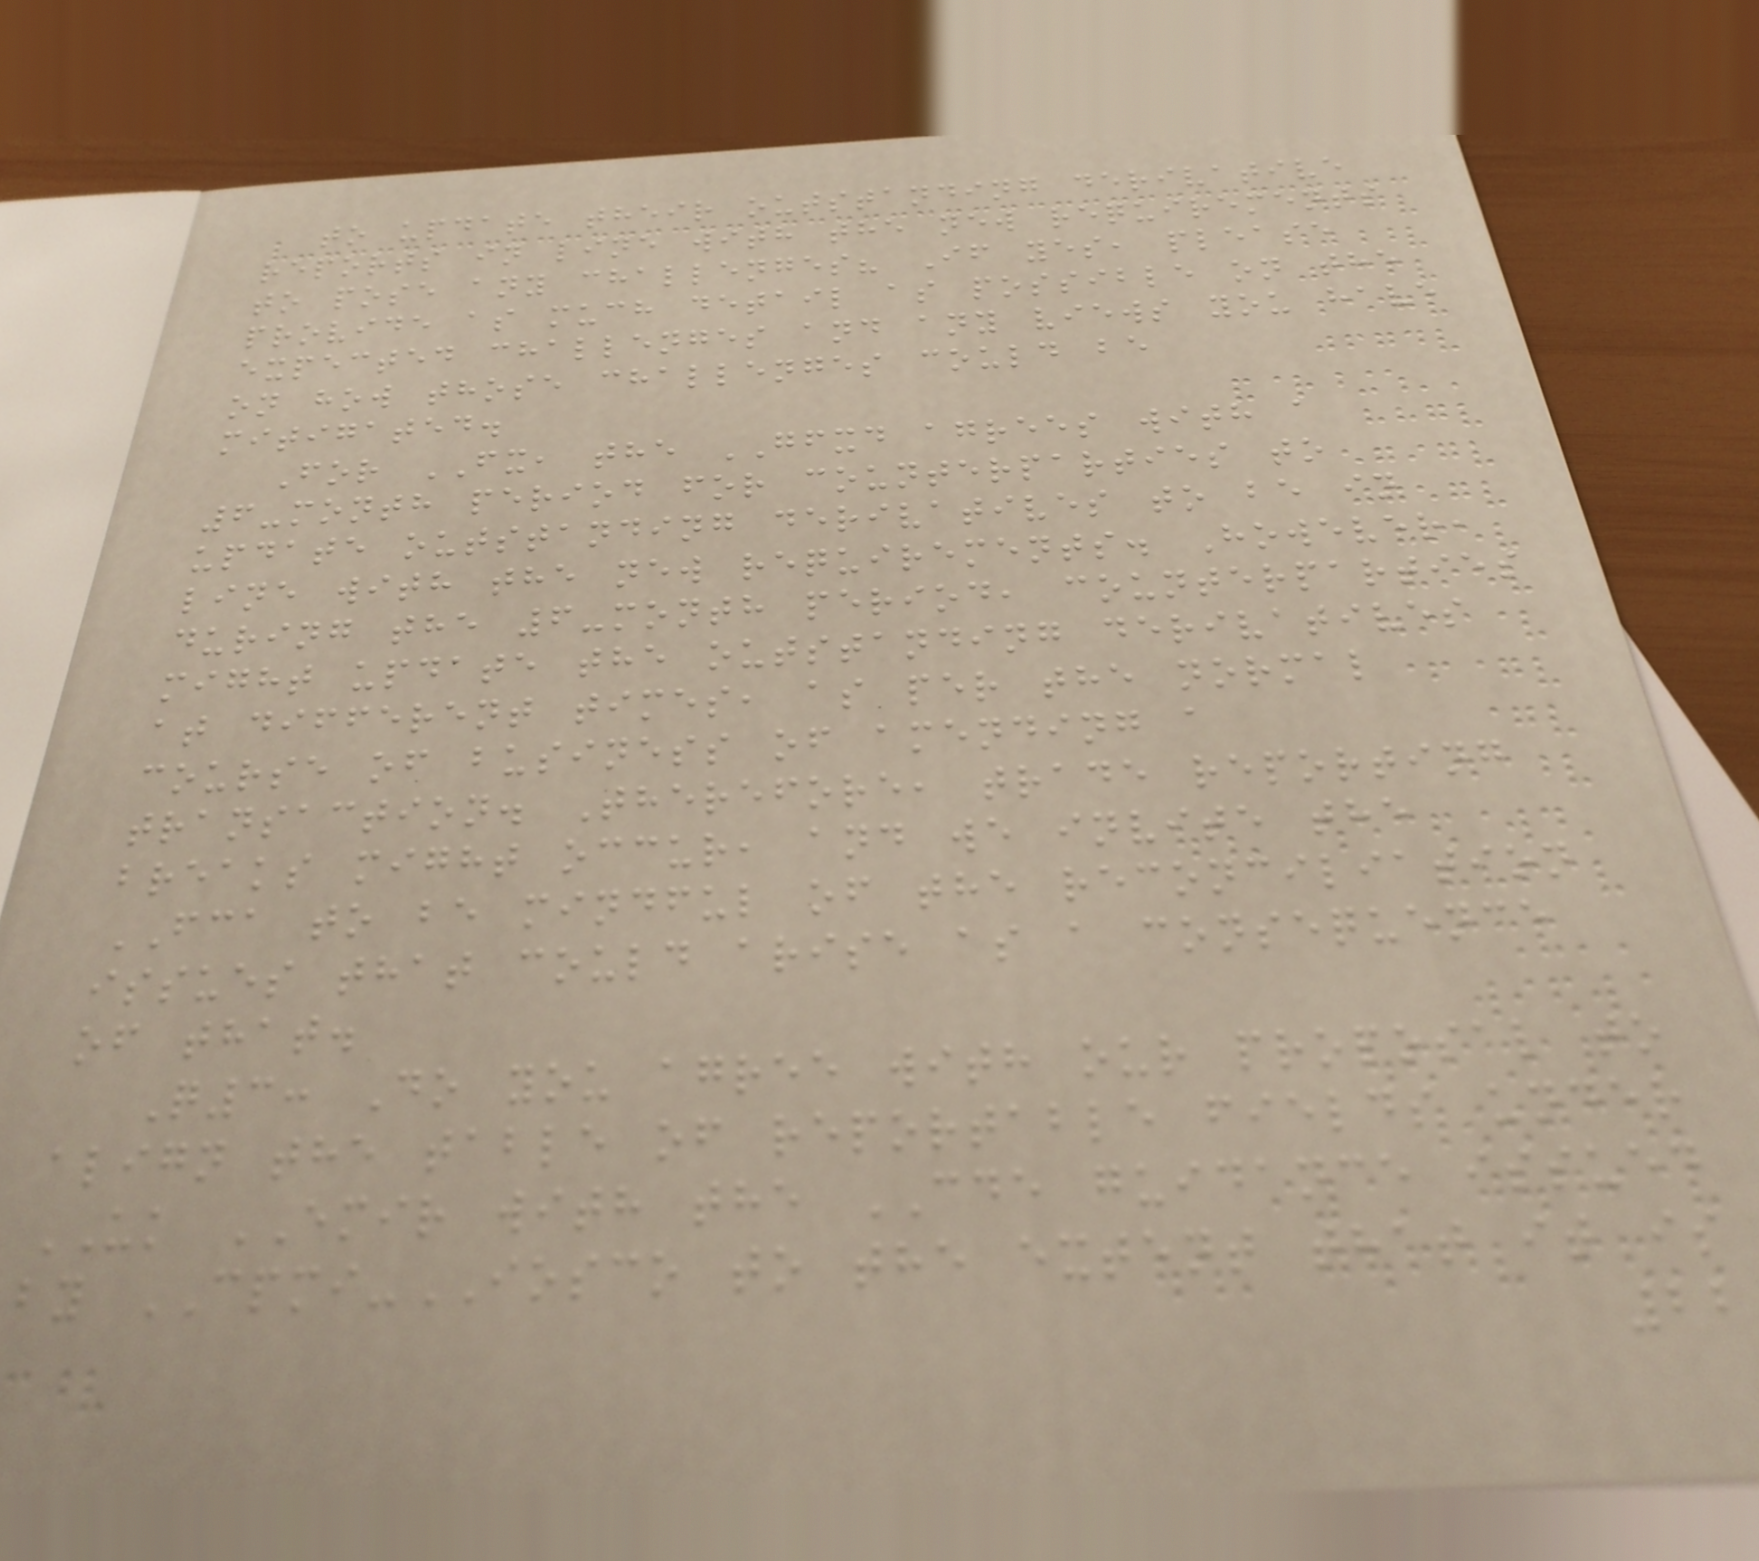to update their outstanding derivative
reports in line with the new requirements
to pose any challenges? If yes, please
provide as much detail as possible on the
expected challenges and any views you have
on how those challenges could be
mitigated.
For FX, the GFXD agrees with a
6-month period for counterparties to
update outstanding derivatives to be in
line with the new requirements. However,
during the 6-month period, counterparties
might update the outstanding derivatives
at different times, as per the normal
course of business of amending a
transaction. Therefore, trade reporting
breaks might occur, and we invite the
FCA to be mindful of the reconciliation
issues that could arise as a consequence
of that.
Q3: Do you agree with our proposal to
align the table of reportable fields under
UK EMIR with the CDE guidance issued
by CPMI-IOSCO to the extent that it is
22
